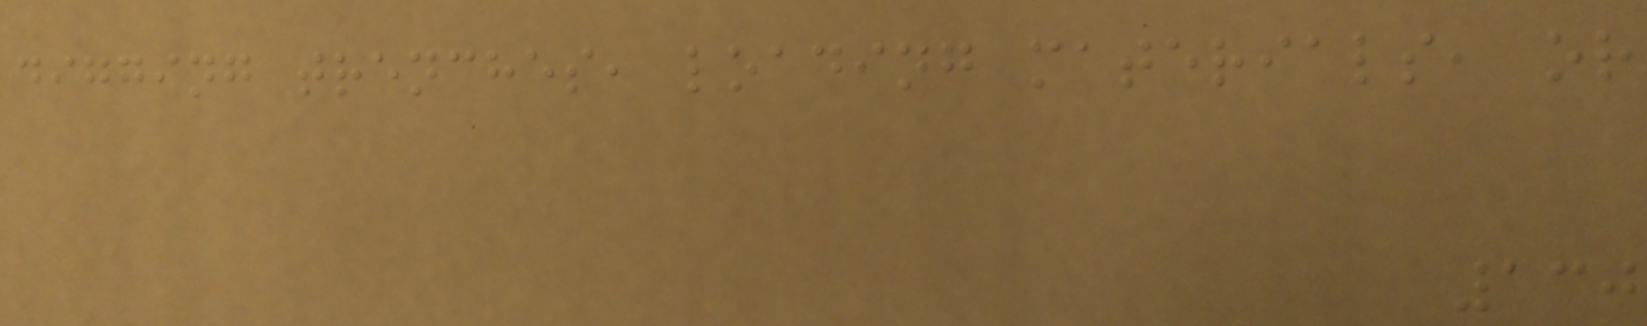digging trenches, loading materials, or
130
